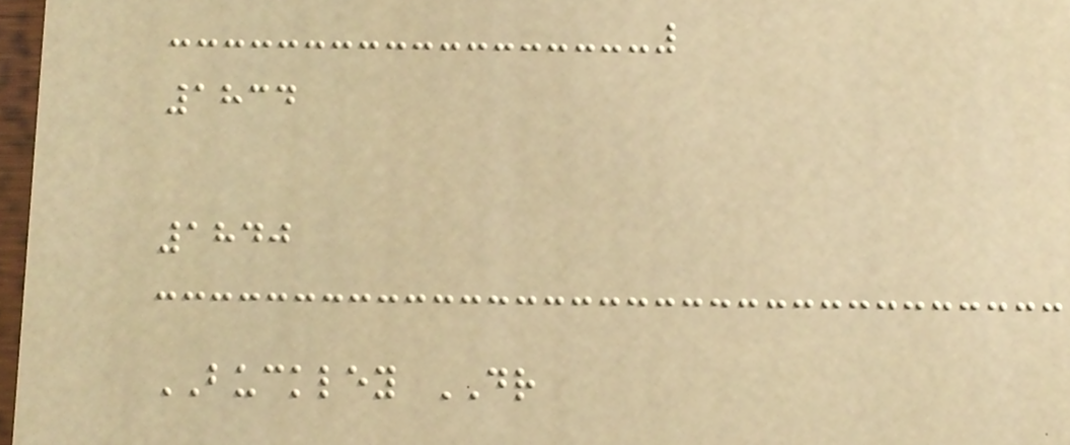1834
1840
BUCKLEY DR
